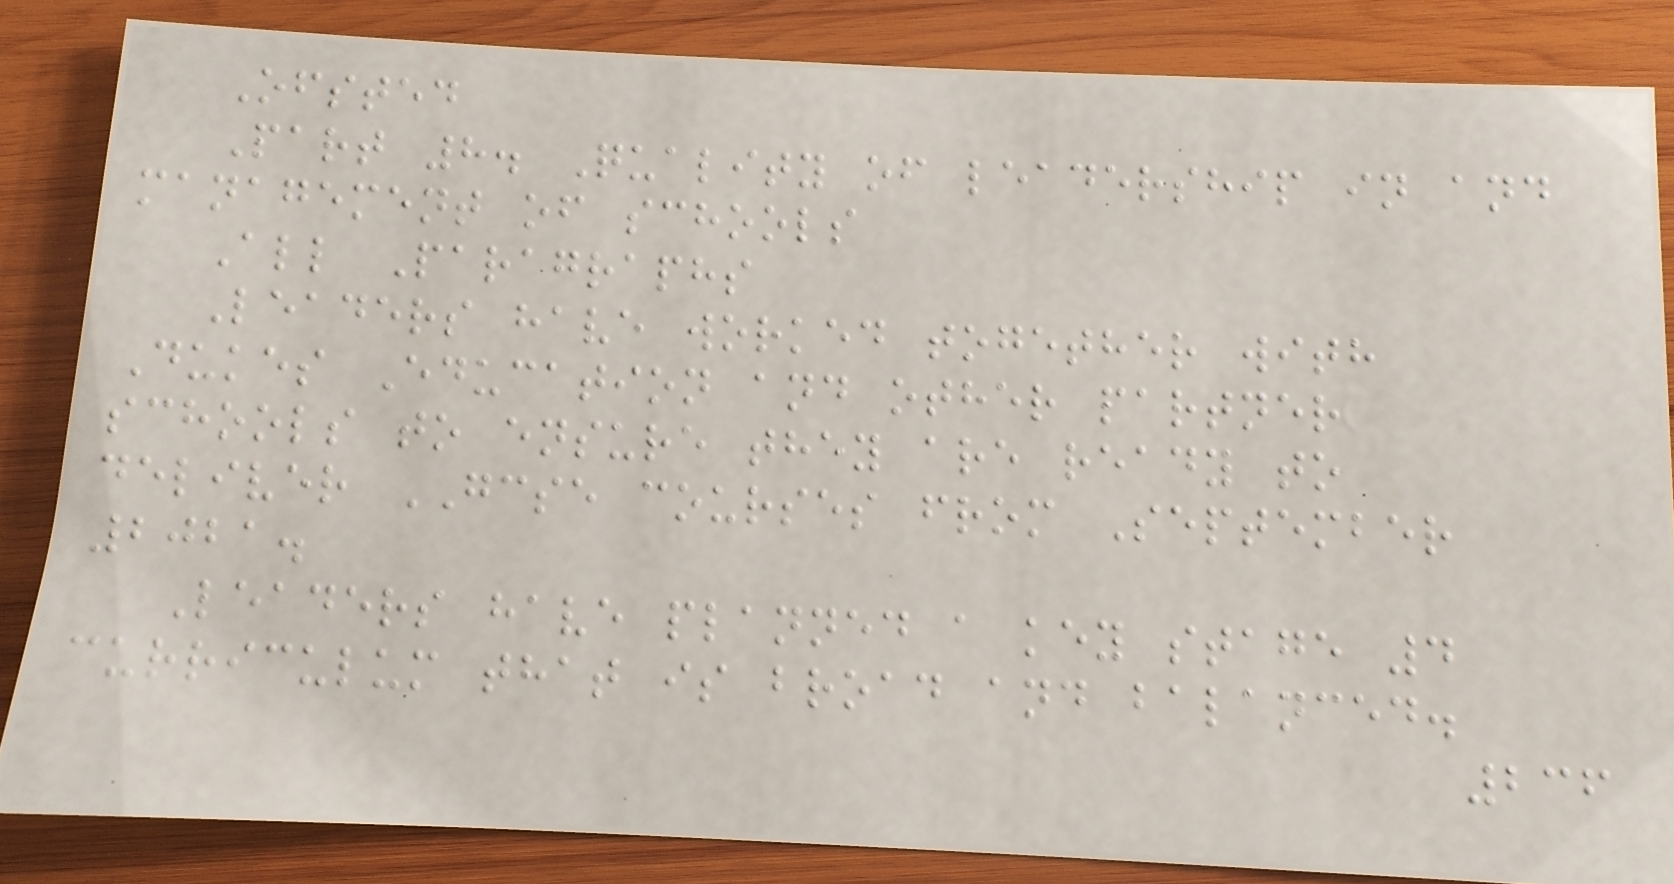Ofsted
Part 8. Quality of leadership in and
management of schools
All Paragraphs
Leaders have worked together with
Dukes Education and other partner
schools to ensure they are ready to
deliver GCSE courses from September
2021.
Leaders have planned a key stage 4
curriculum that is broad and balanced.
236
